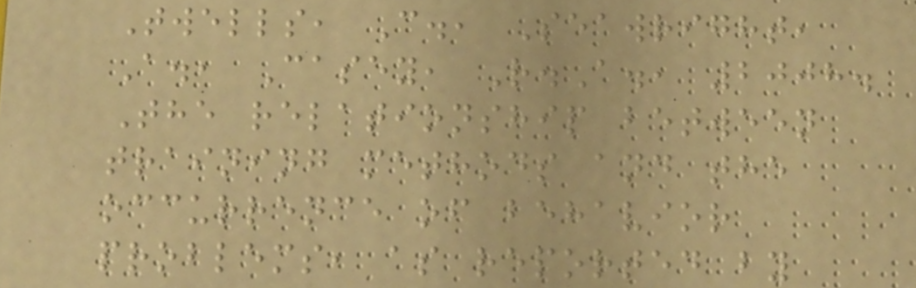Twells, C., Seawright,
A., Casey, R.A., 2008.
The relationship between
training methods and the
occurrence of behavior
problems, as reported by
